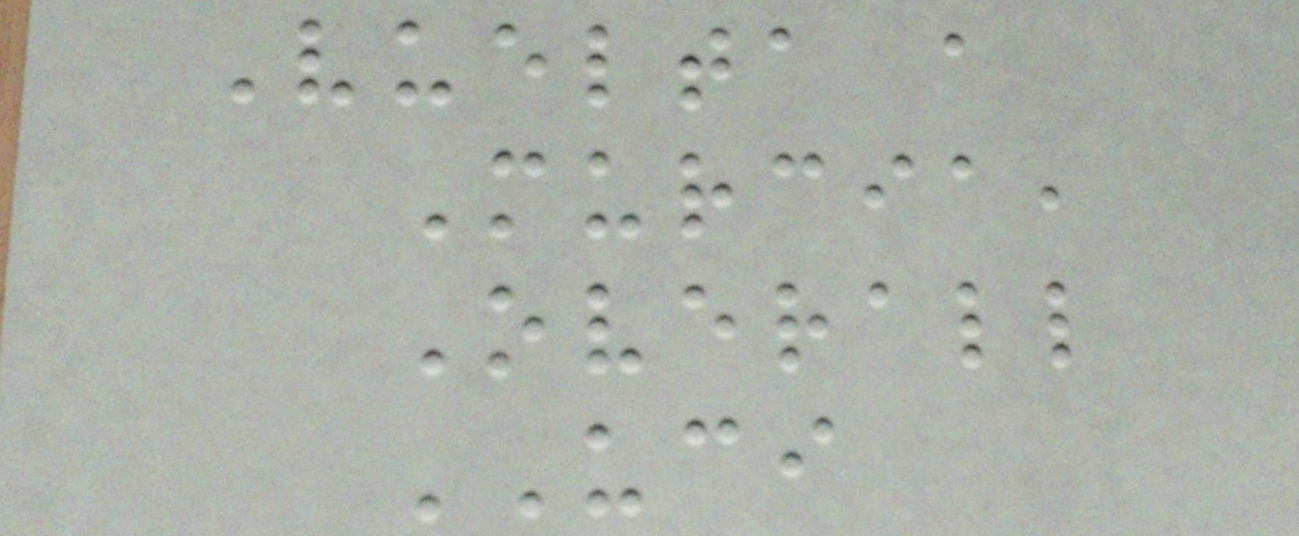Vuelta a
Murcia,
Overall
UCI
